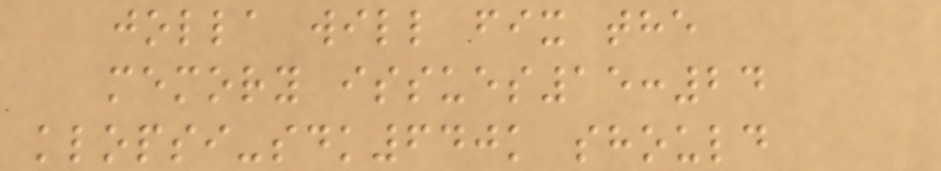jolla will fix the
memory issues15:24
klopsi-sdk640k should
